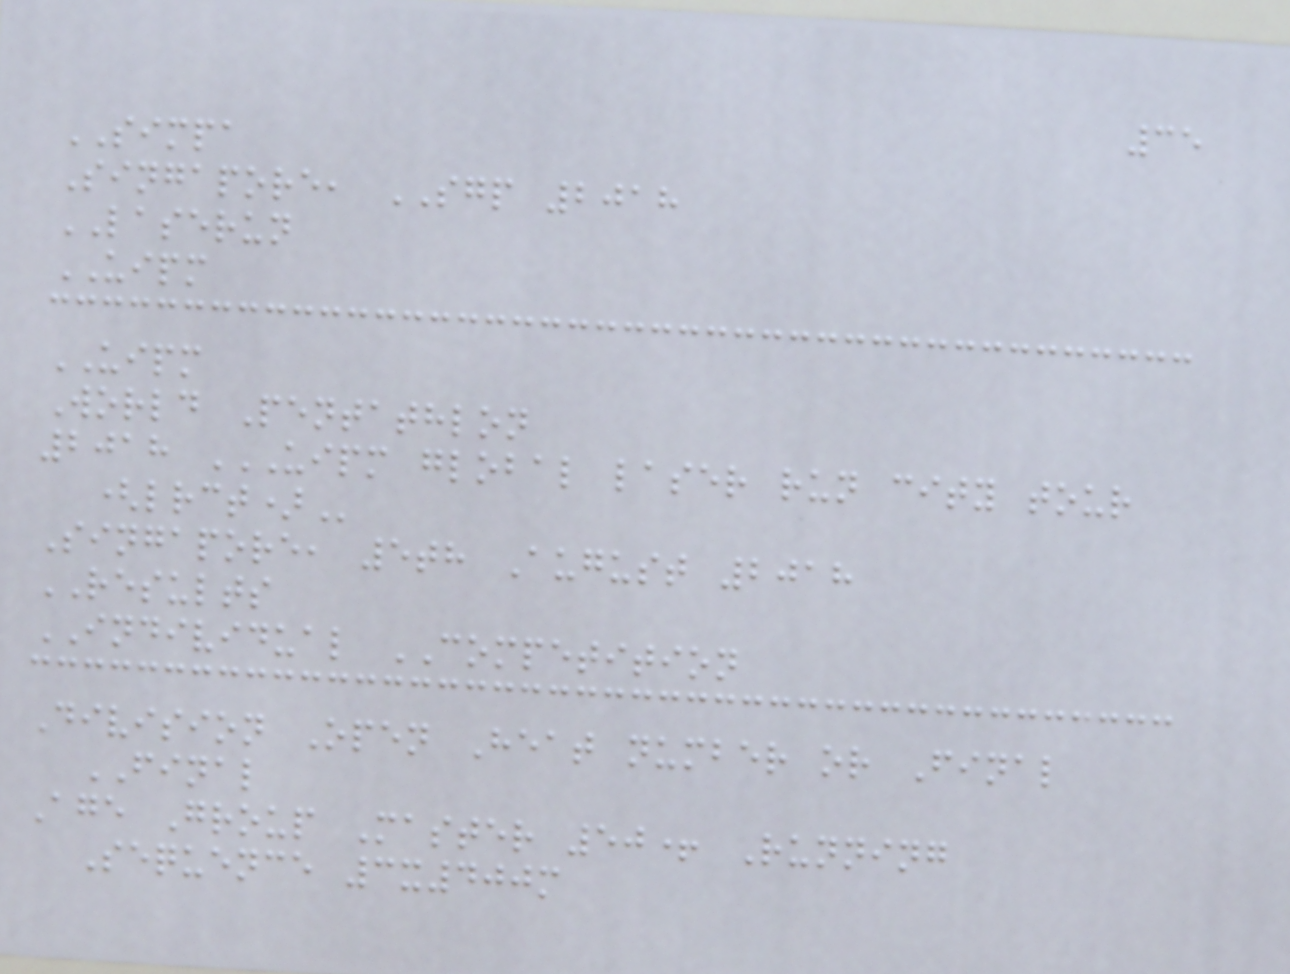35
SIMPA
Singapore, SGP 2018
LASERUN
UIPM
UIPM
World Pentathlon
2018 UIPM GLOBAL LASER RUN CITY TOUR
(LRCT)
Singapore, 5th August 2018
RESULTS
INDIVIDUAL COMPETITION
Division Open Heat number or Final
FINAL
Age Group Master 50+ Running
Sequence 3x400m
